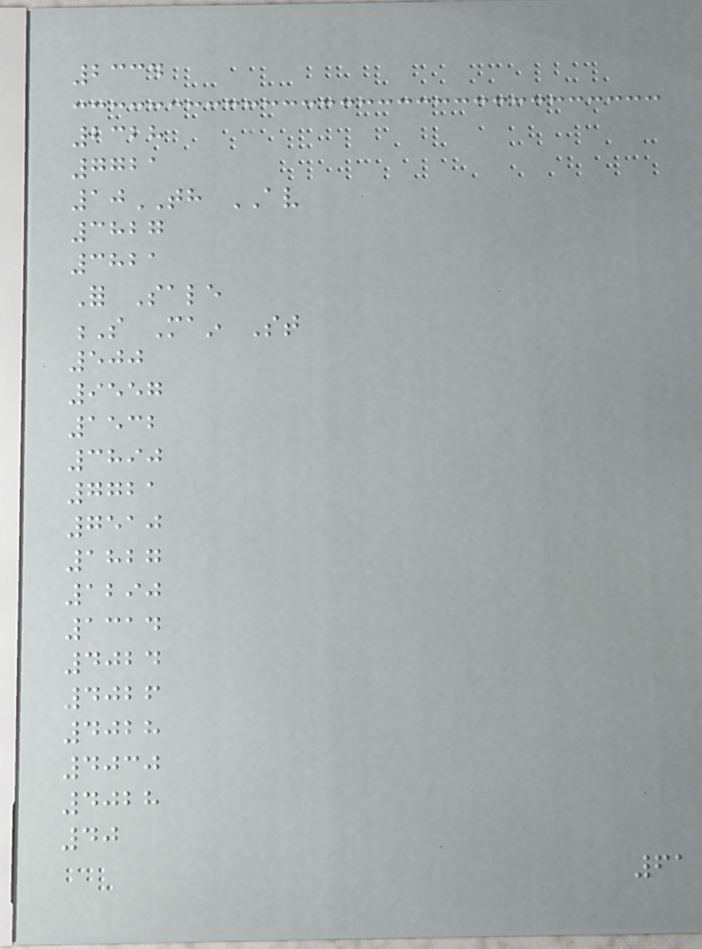2334
2328
7721
10TH AV
3827
3821
For Sale
S Main St
500
9557
1532
3890
7721
7510
1827
1290
1314
4024
4026
4028
4030
4028
40
61
